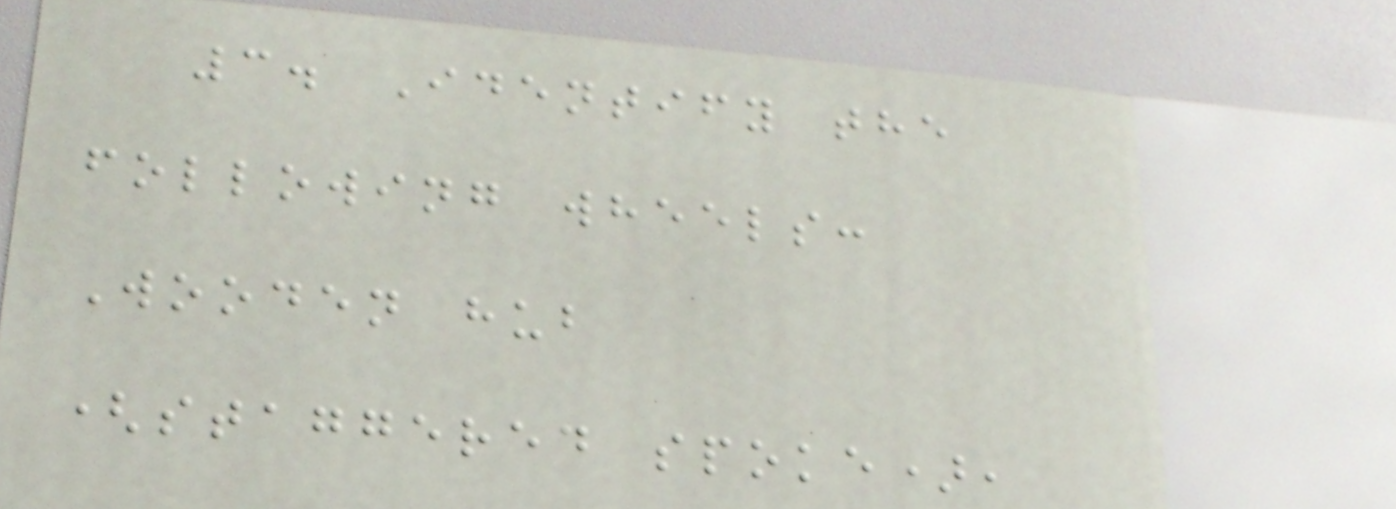3. Identify the
following wheels:
Wooden hub
(staggered spoke),
